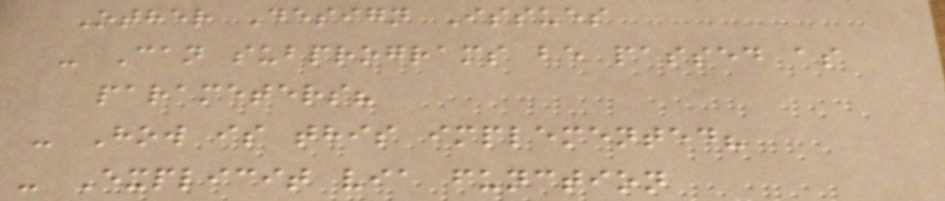Other Design Issues
- Can subprograms be passed as
parameters?
- How is this implemented?
- Explicit via function
